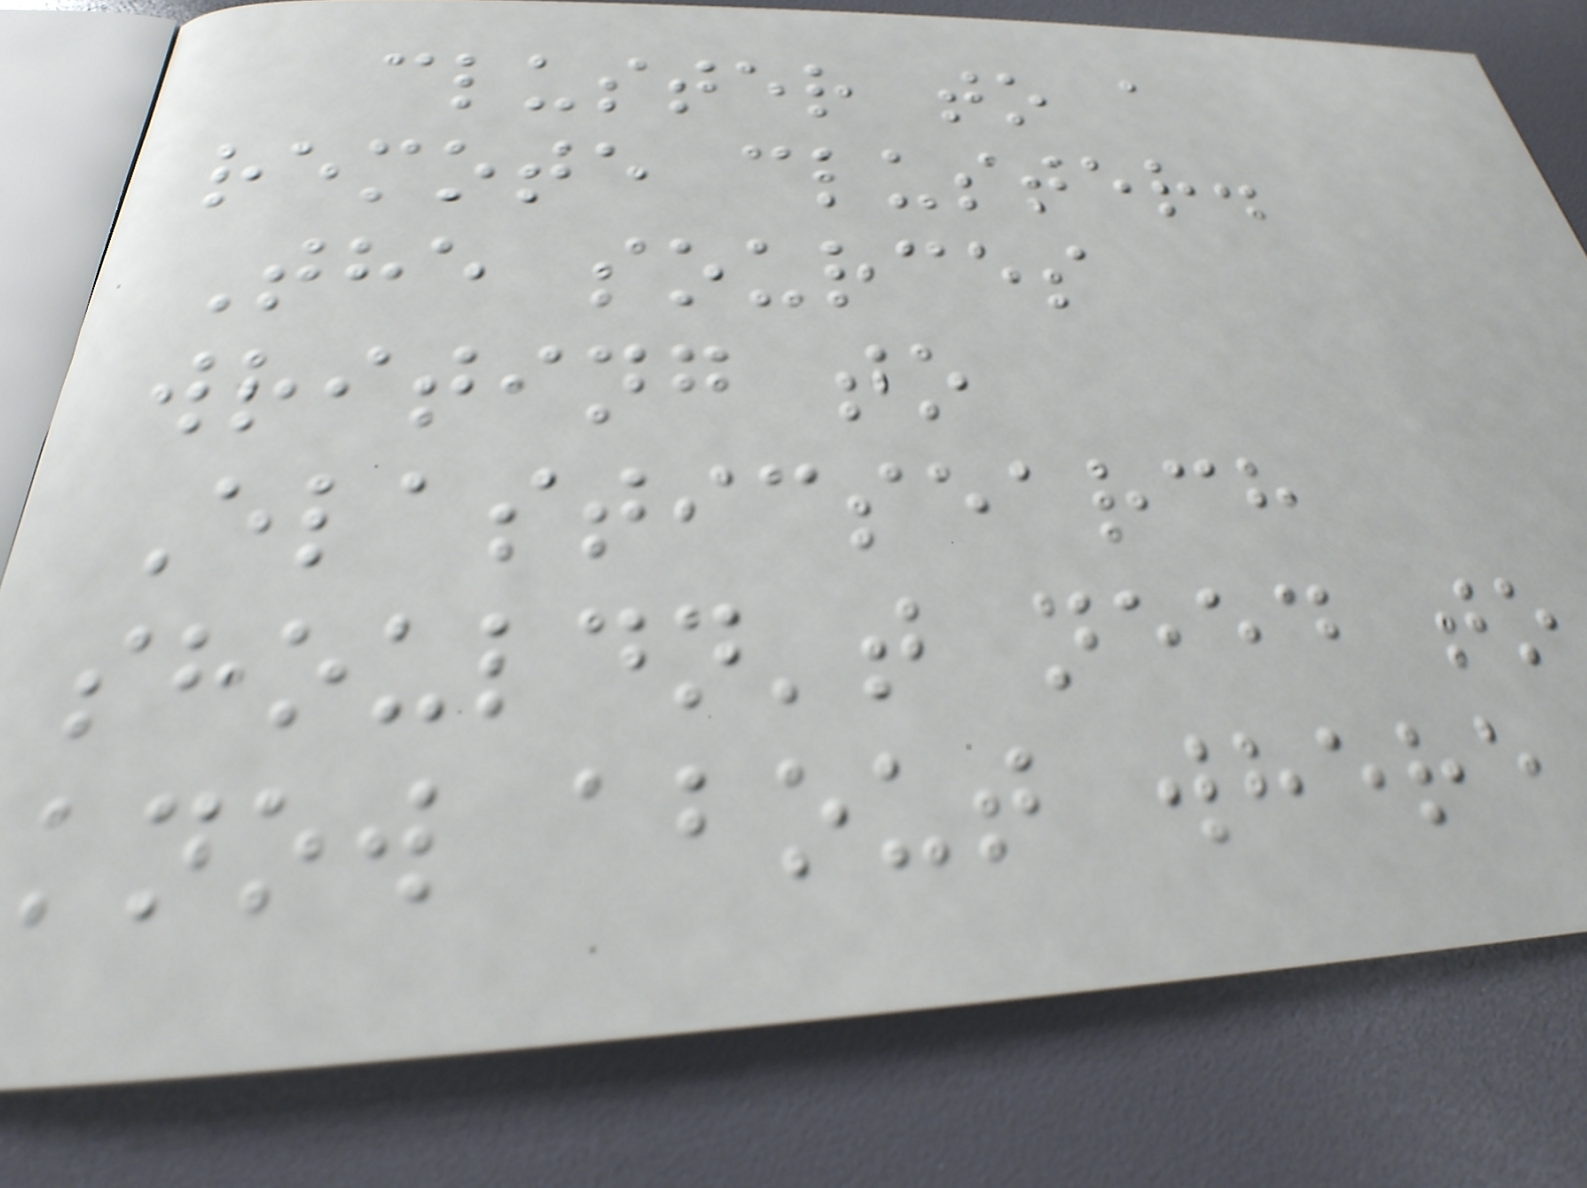cluster to a
remote cluster.
The sources
writing to
Elasticsearch
shouldn't need to
know about where
